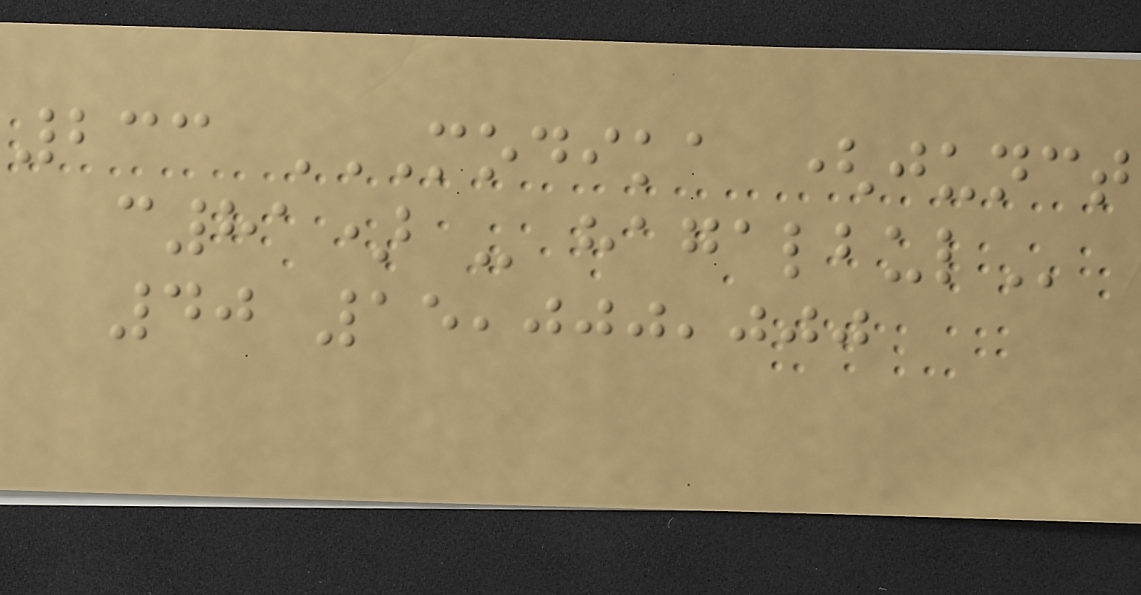233 MODIKA (JUNCT
C81) - HAGALBUL
40 15,000,000
